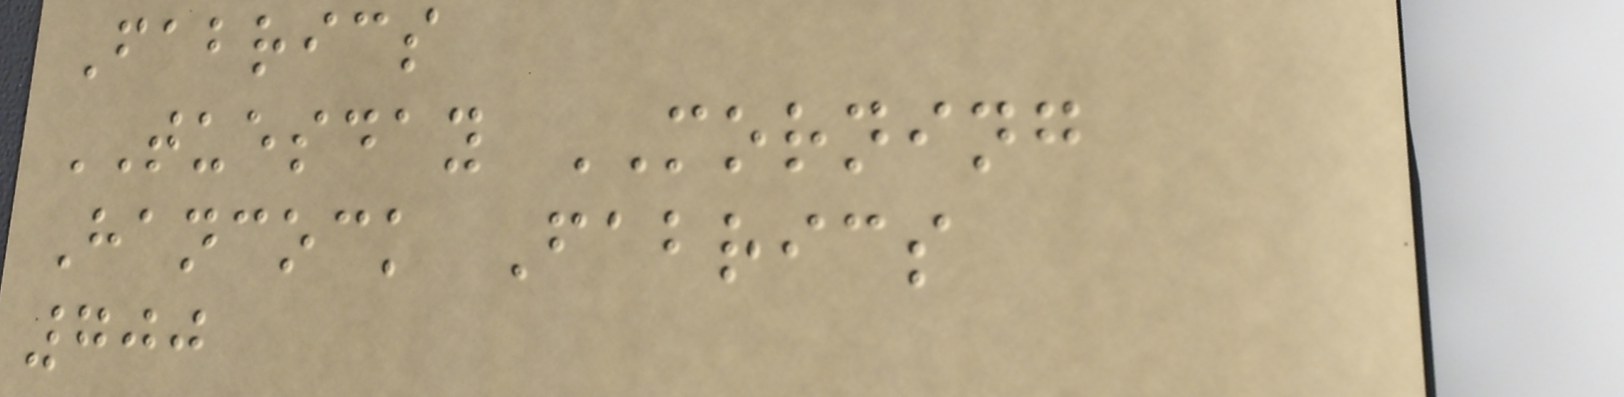Fabrics
TUESDAY MORNING
Hancock Fabrics
700
